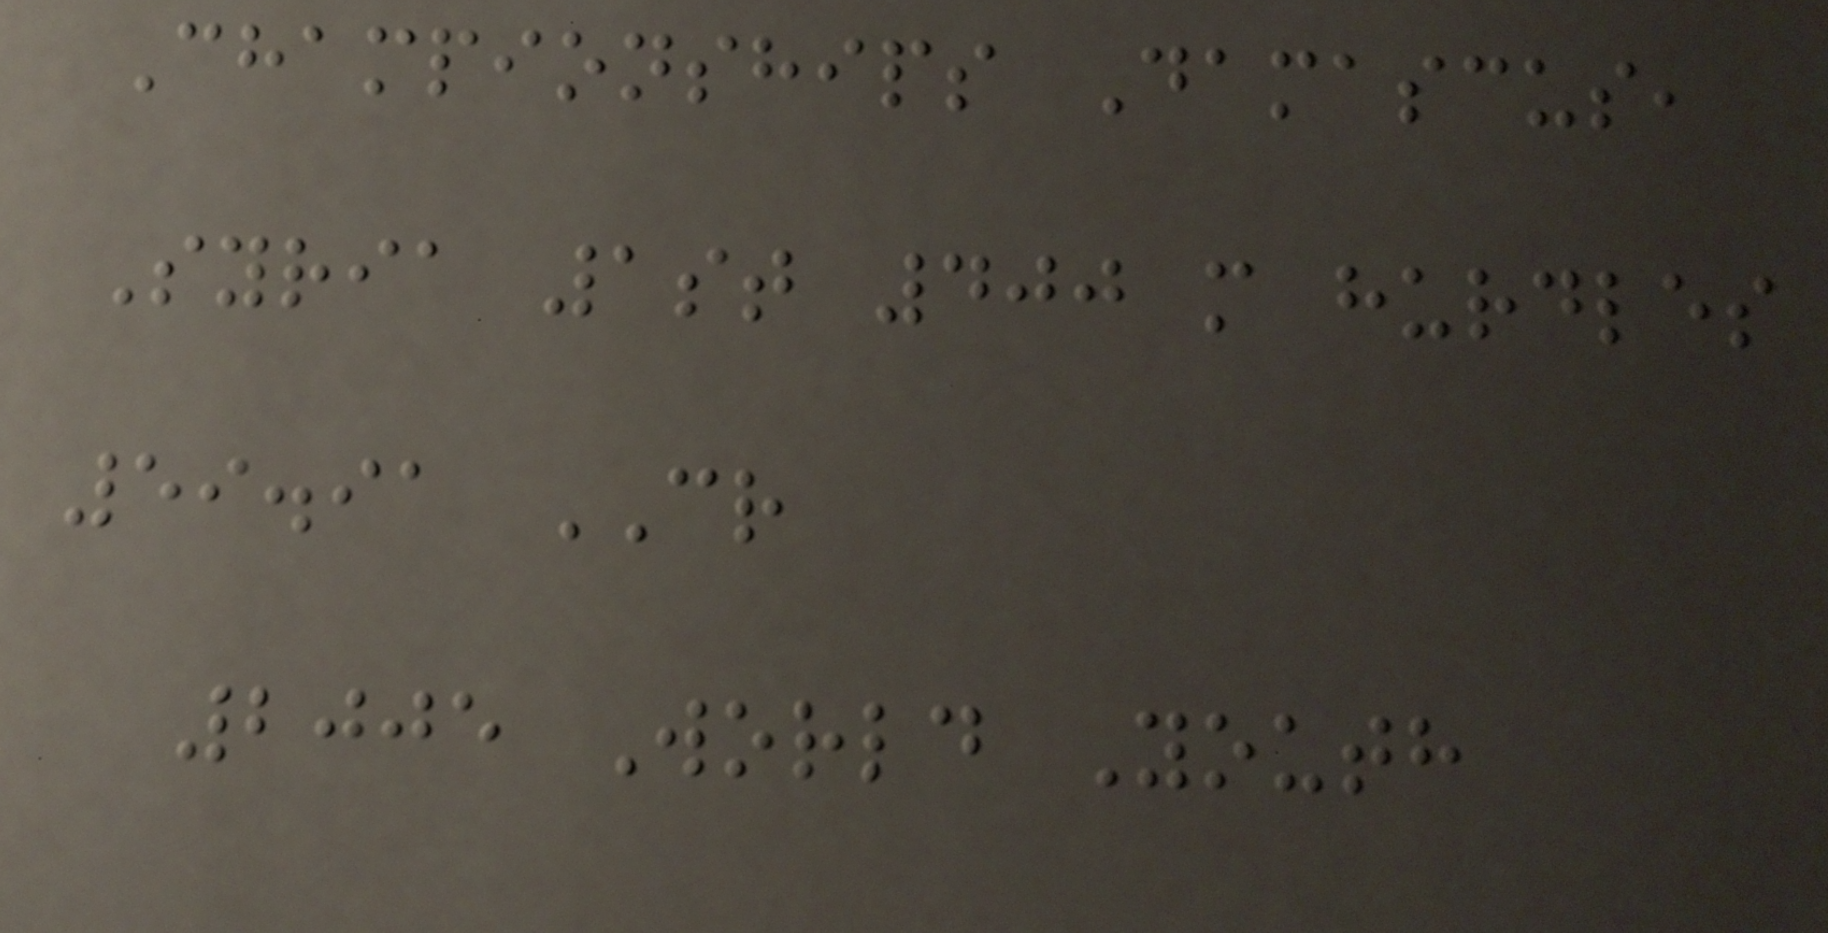Championships Damascus,
Syria 1st 400 m hurdles
59.91 CR
2005 World Youth
